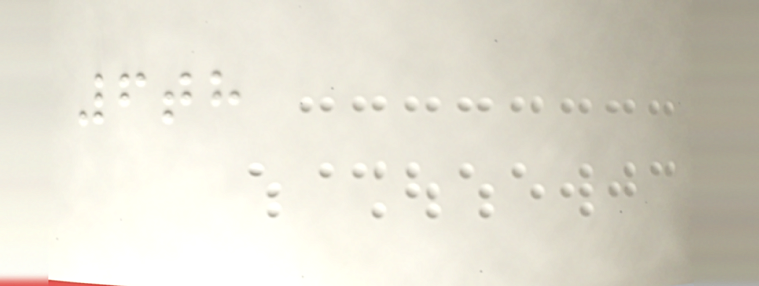6th
